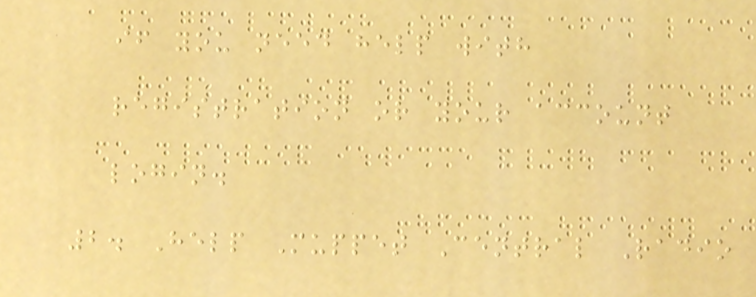if you need help with
registration or your account
login.
2. Help Muppet Central Radio
